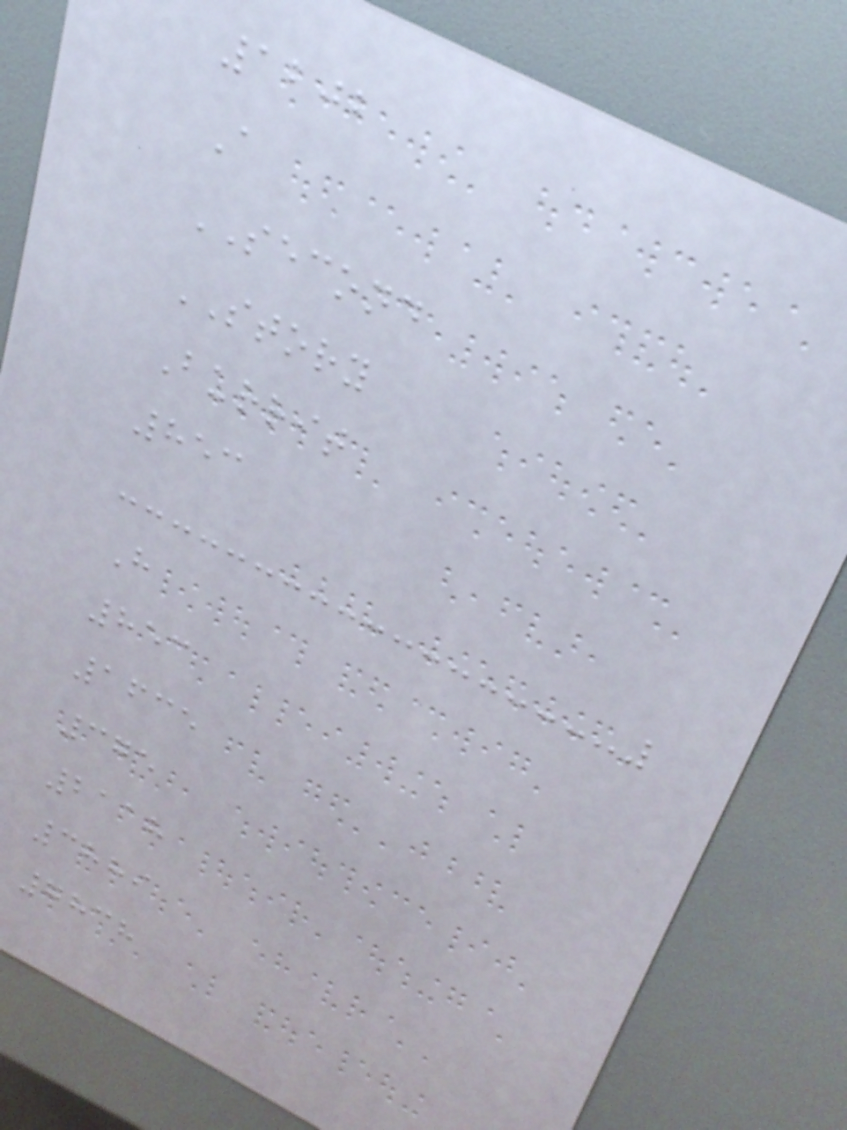1202
A
SECOND
STORY
Burrit
853
H
853
1635
375
2118
3889
7838
